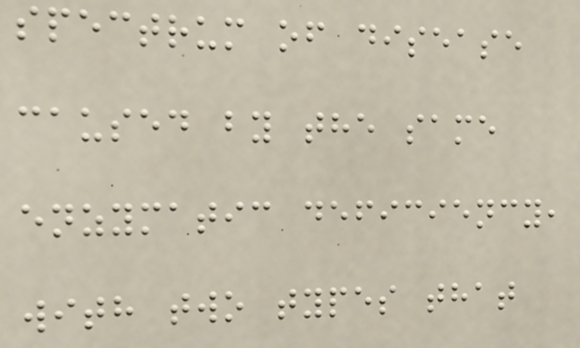spectrum of disease
caused by the same
enzymatic deficiency,
with two types that
